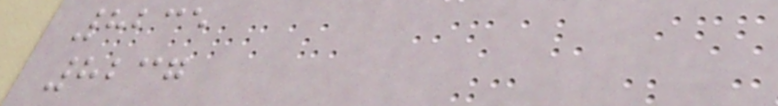8235
8237
